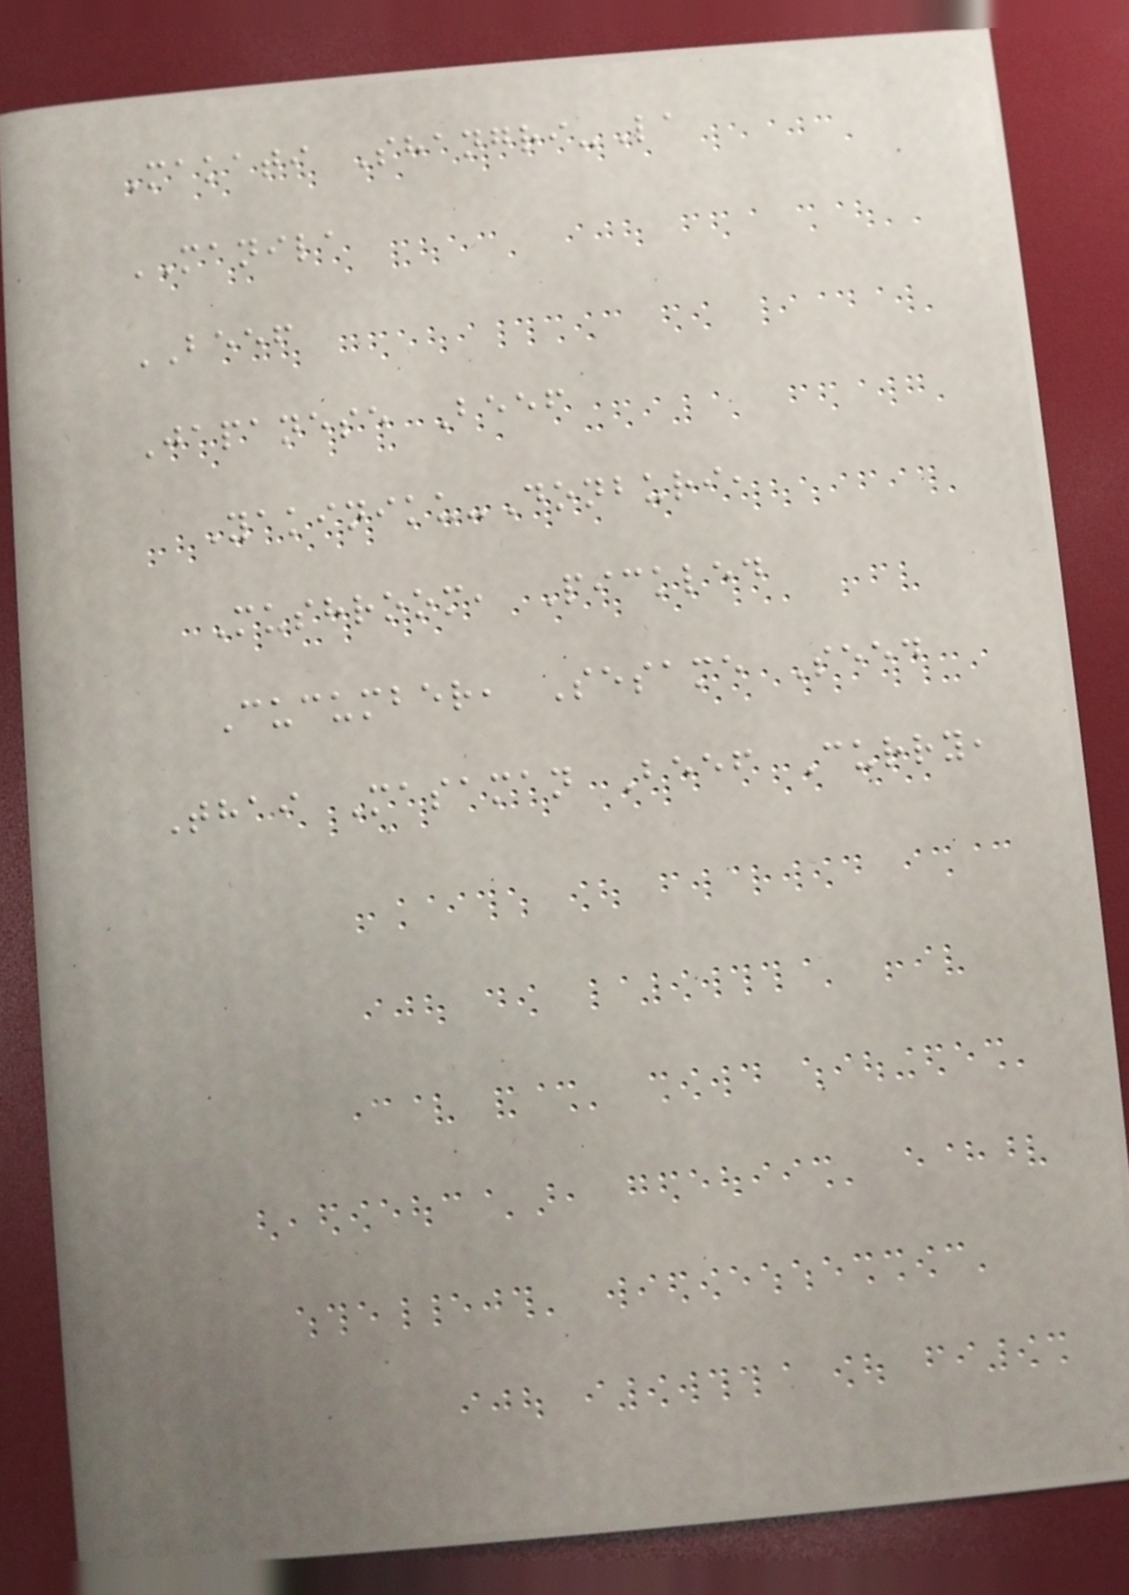Makati Shangri-La
MANILA
BEEF
Japanese Beef
Yakiniku-Donburi,
Mushroom, Pickled
Cucumber, Sesame Seed
Thai Masaman Beef Curry,
